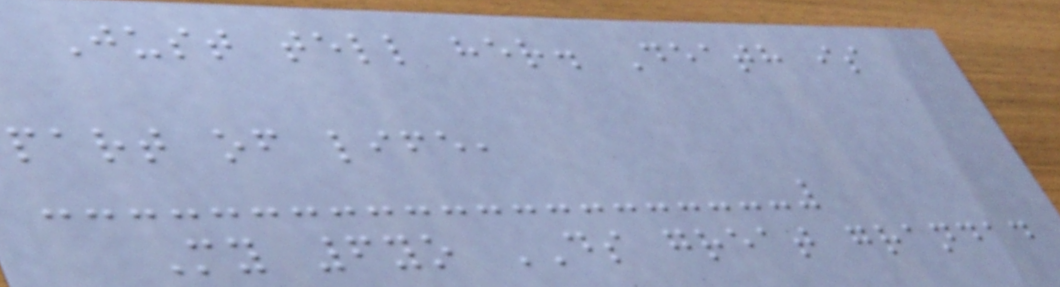Just tell her. Death is
part of life,
My 6yo DS great grandad
